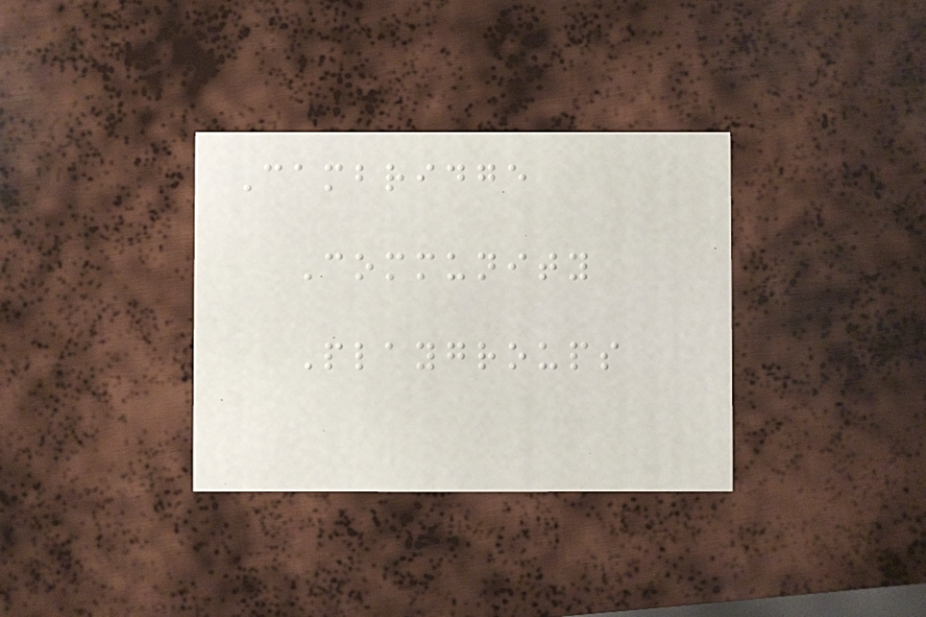Cambridge
Community
Playgroups
